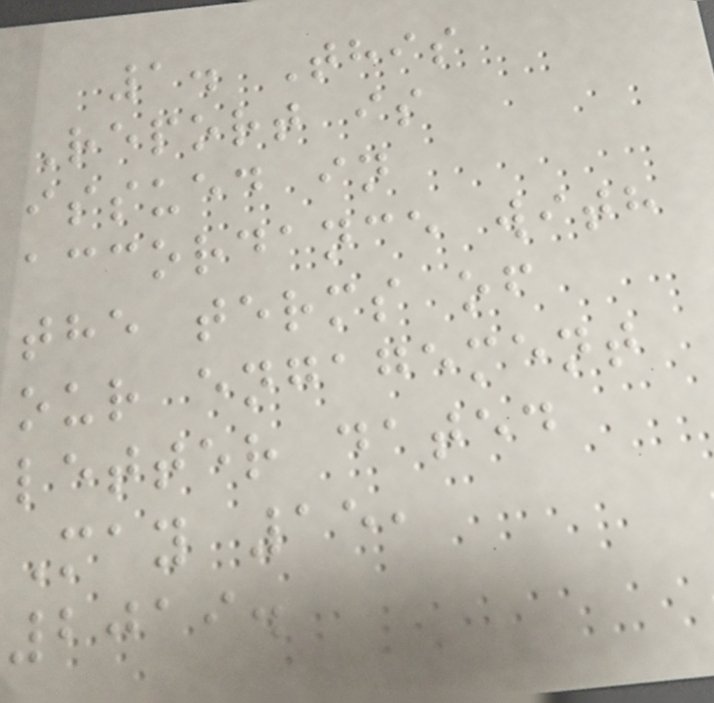1. This
Report is
issued in
accordance with
the terms of
our engagement
letter dated
May 15,
2019.
